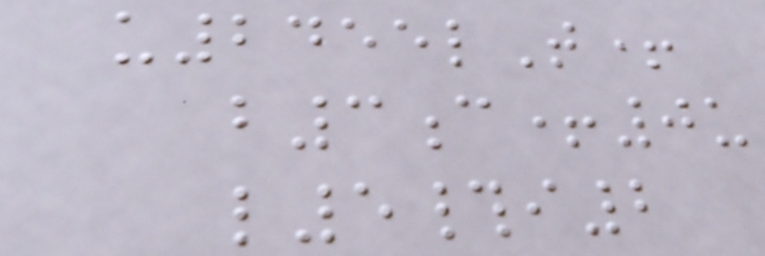u2455lT+
b3c+0u
l5#i2
